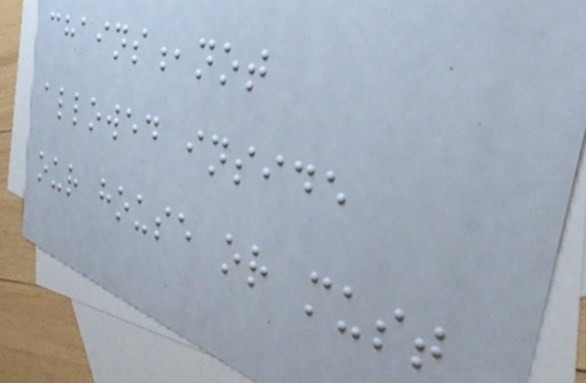chains,not
allowed inside
our house or must
